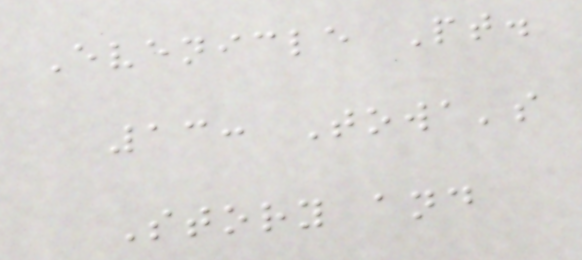Evenicle Pt.
13: Towa's
Story and
